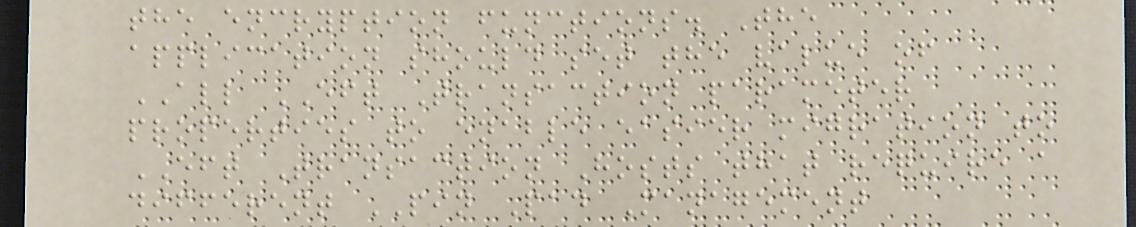the encryption functions. The
application should set the value of
ALL EFT Transaction parameter
properties to enable easier migration to
EFT Transaction Hosts that require a
different PIN Pad Management
